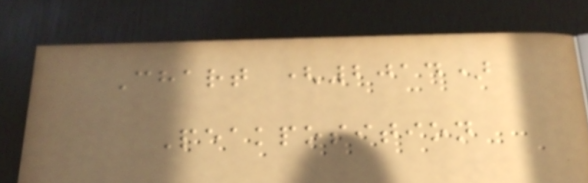Chart (2014)
Peakposition
